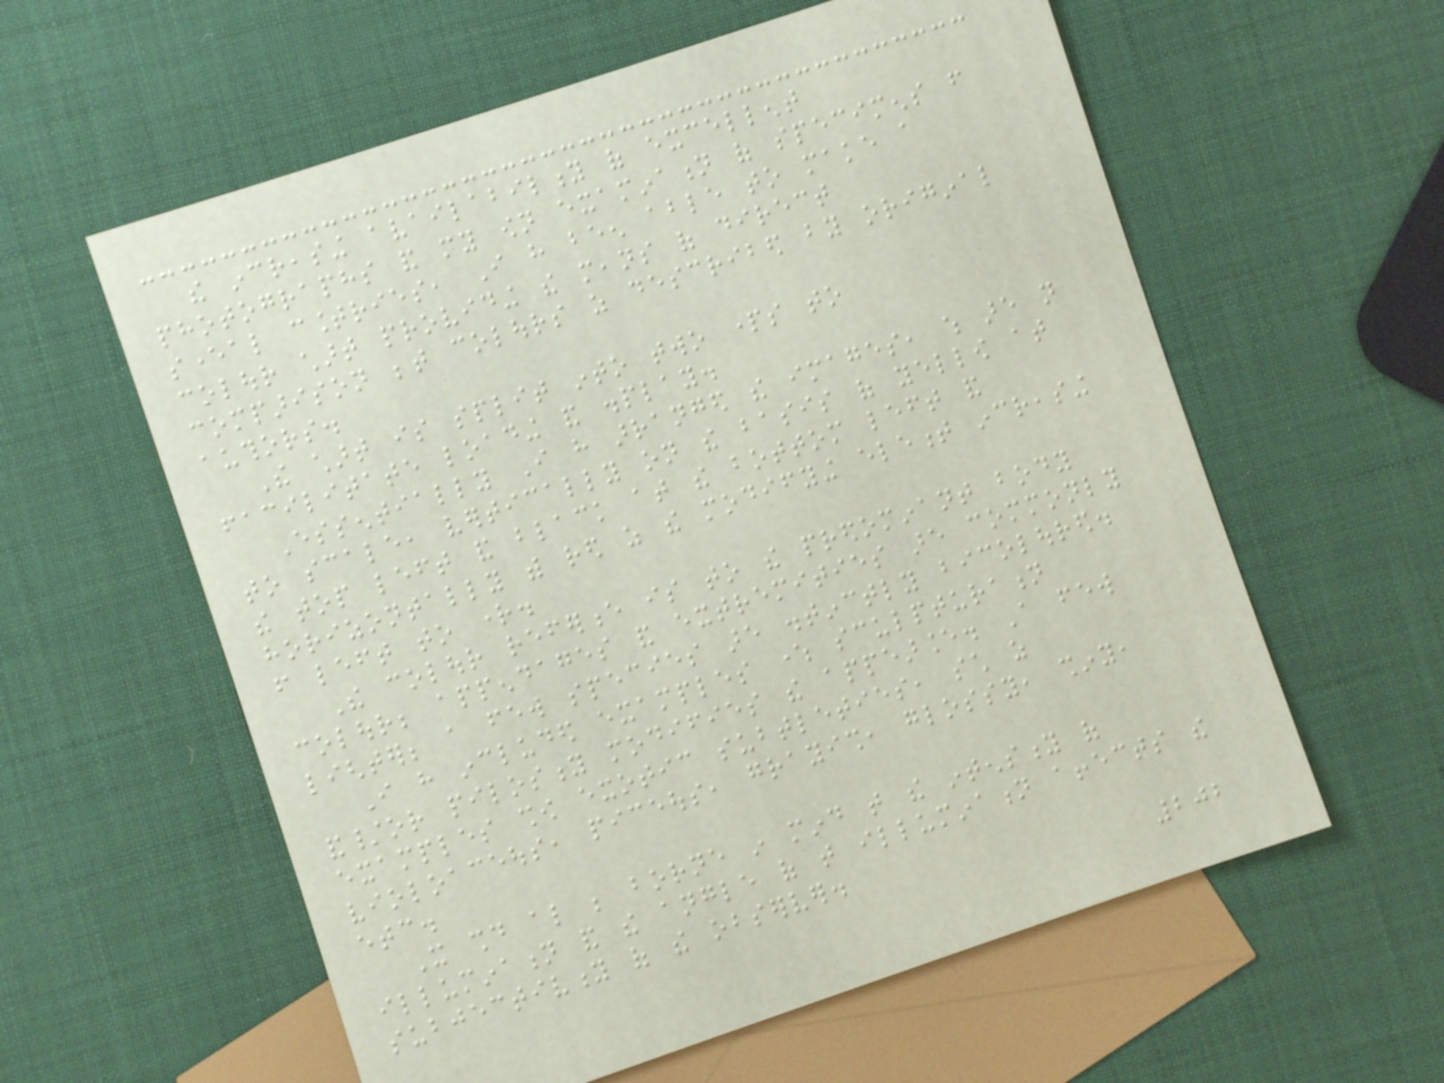the increasing availability of excellent
photographs and my own examination of specimens from
several countries, I have been able to make a
colour chart providing the means of direct
comparison between colours as described by original
authors.
The chart is split into two parts to
facilitate loading and display.
Essentially I have arranged the images, which are not
to scale, vertically on the basis of yellow at
the top left and black at the bottom left and
horizontally with red as the modifying element increasing
from left to right.
The colour reference is to the predominant body
colour; appendages and extremities are commonly
lighter; a few species are distinctly bicoloured.
I have included examples where sculpturation
and/or pilosity modifies the appearance. A few
examples show exotic subtleties, such as
violoaceous, piceous, grayish, glossy, shiny,
etc.
It should also be borne in mind that the intensity of
illumination and the angle of that illumination affects the
subjectivity of the observer.
202
